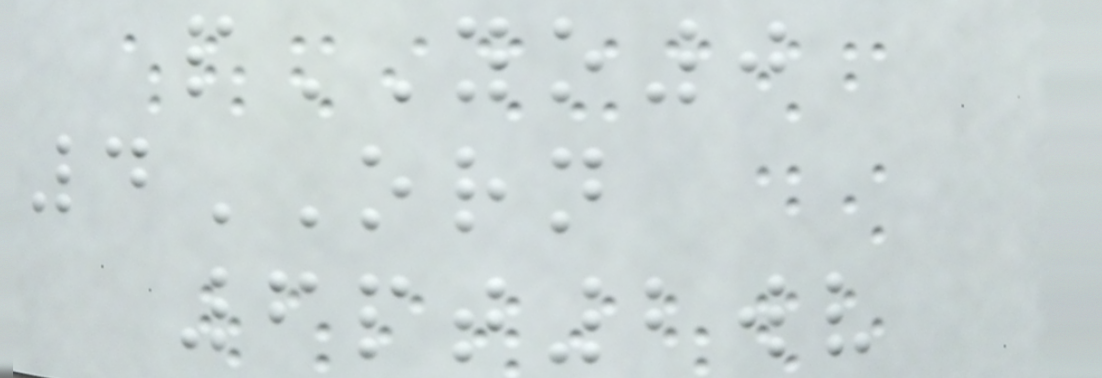pYO0
4ORN
6pt2wv
